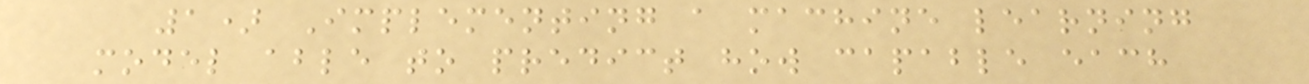1) Implementing a machine learning
model able to predict how capable each
